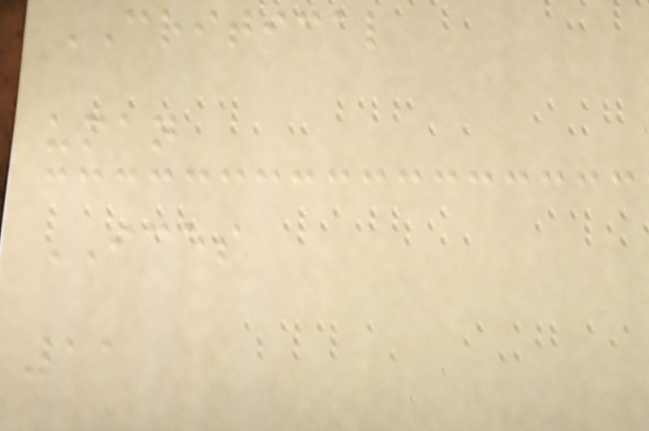CRITICAL
uman
ICES
11
